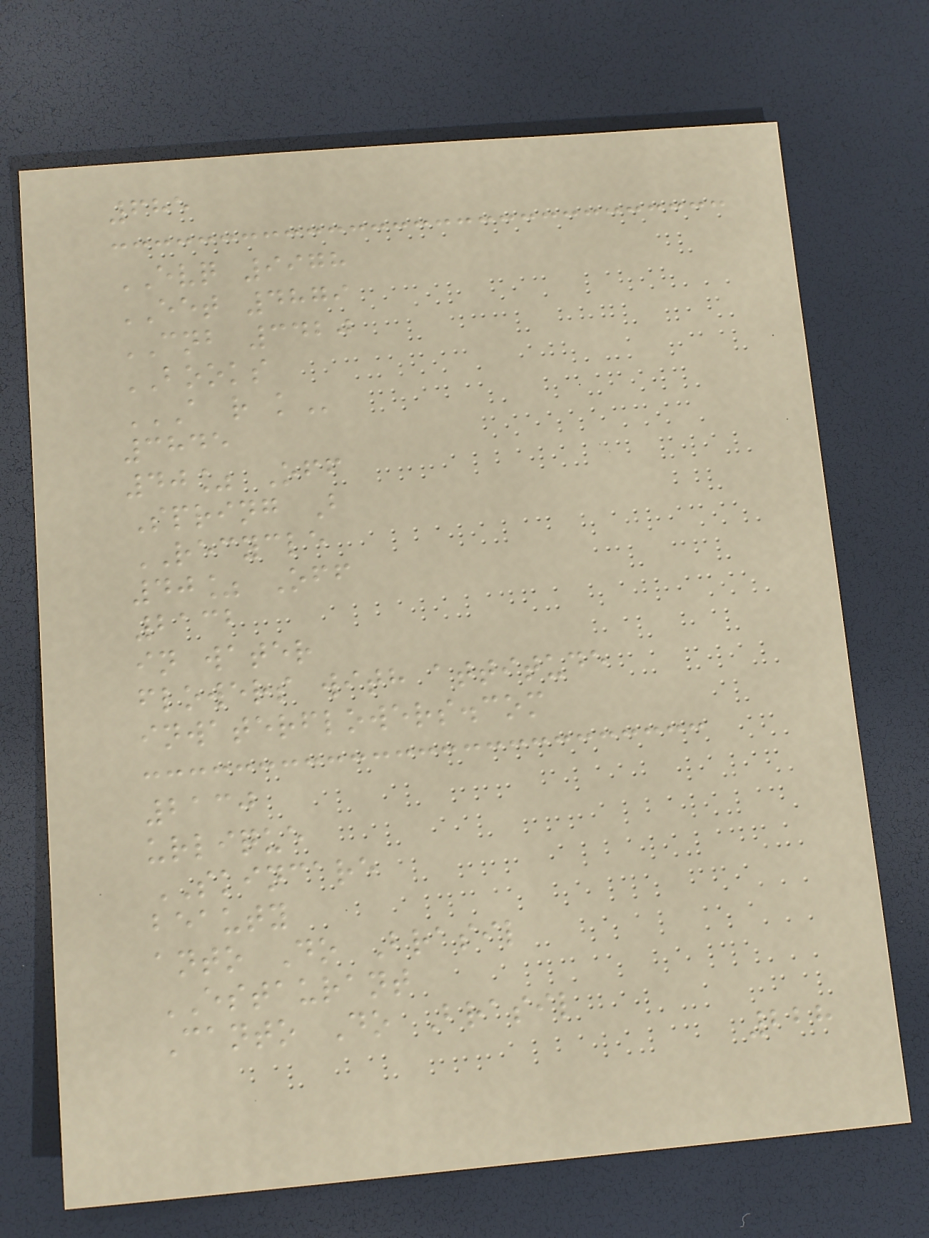685
EVQ 9978
EET 4879
CNB 3420
BOOKS
A R K
3845
40% Off
Spring B
RECYCLE
40% Off
2132
in water
flowers with attitude
inwaterflowers.com
2130
urlique
SKINCARE
beauty
anto Do Brasil
ESTAURANT
Canto Do Brasil
228
